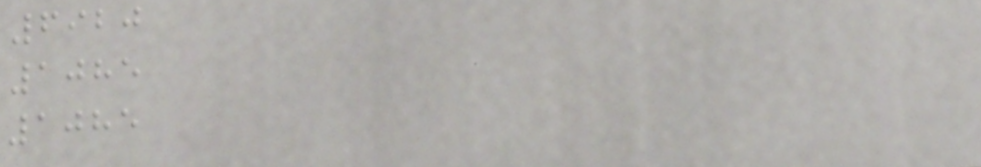6920
1085
1085
